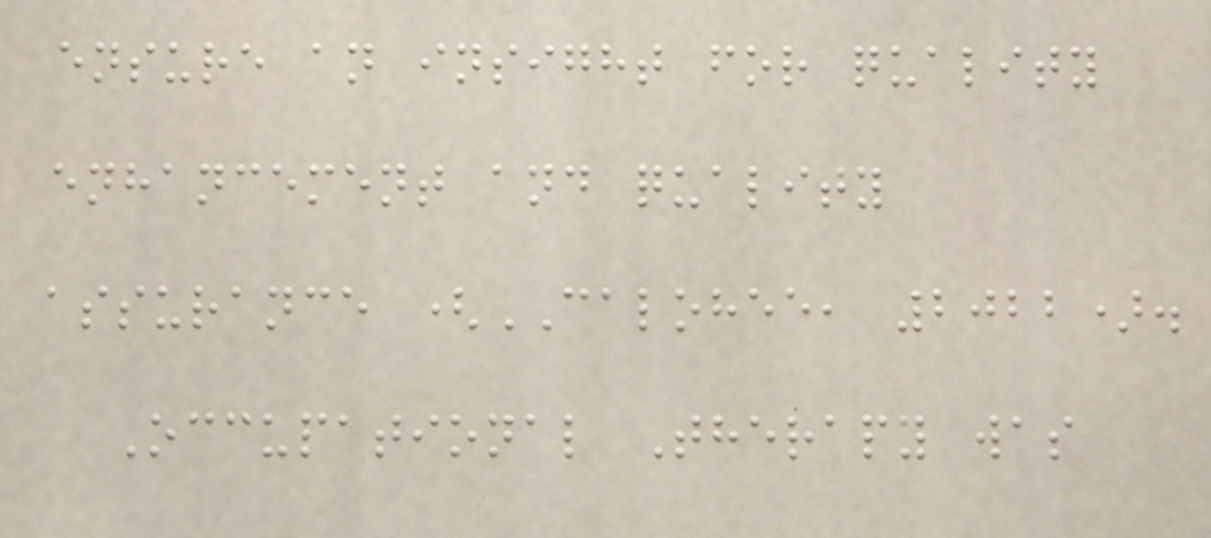ensure an insight for quality
enhancement and quality
assurance (CALOHEE, 2022).
Occupational Therapy was
